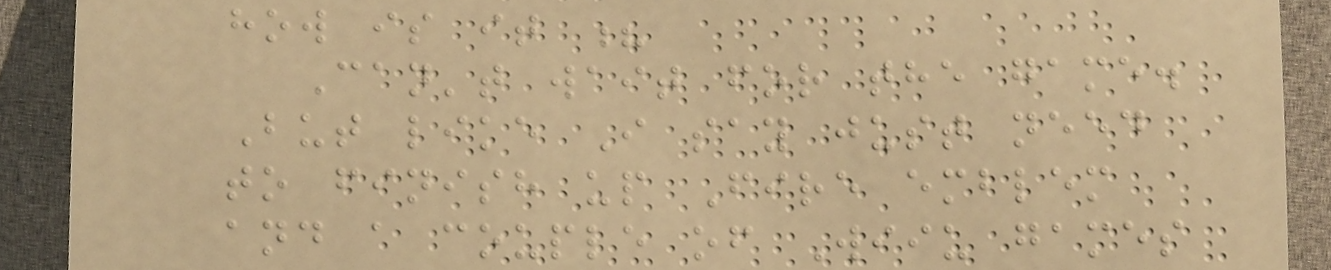how is it ?
Can't wait for the game.
But like I say just need
to finish up Fire emblem
and a couple of Wiiu games
